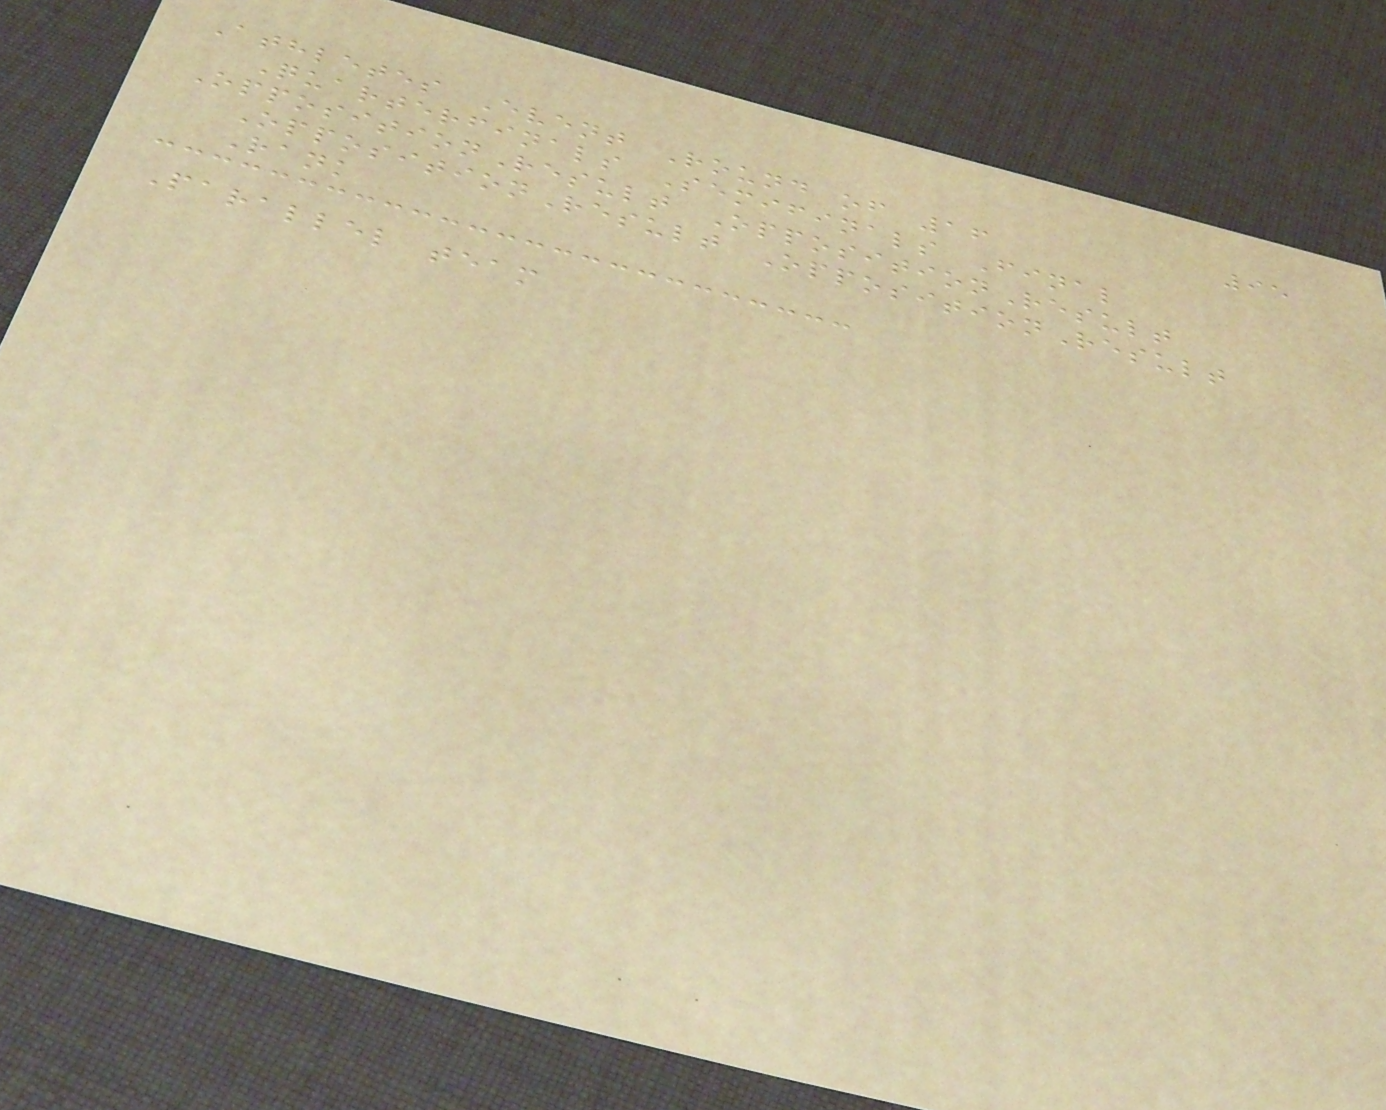95
Athletes Event Round of 16
Quarterfinals Semifinals Final
OppositionResult OppositionResult
OppositionResult OppositionResult
Rank
Parallel team
